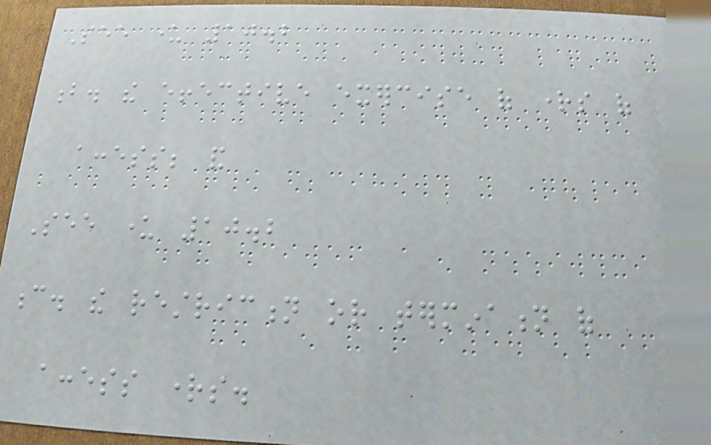See under 10.2
b. the effective exercise of rights of
access; and
See under 10.2
c. the restriction or termination of
access rights.
